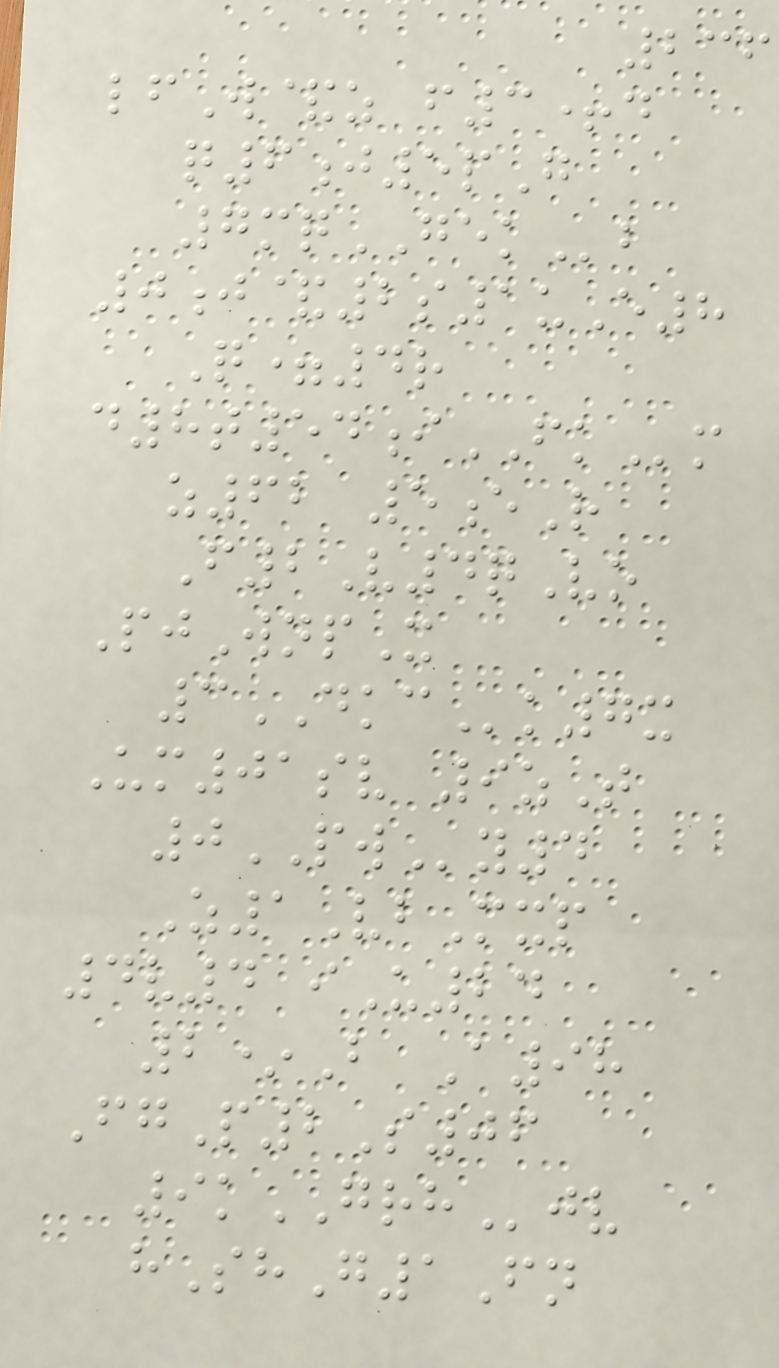236
lfW&z f3+d
q6j5pG
7mqGEKb
0j&2s1uE8
Q=4r
d8t54iFKm
z62 5eR
F2V4qVo
PjWnpX
3DKCk7x
Um01sv 9zT
0PWy4
Z1VbMxp
4v4 iU24
2*B A98
FgP2S06
9kGRHjv
hShG1Fn
